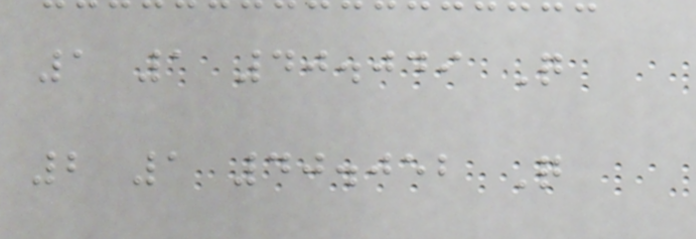1 1 40.049 Q
2 1 40.052 Q
